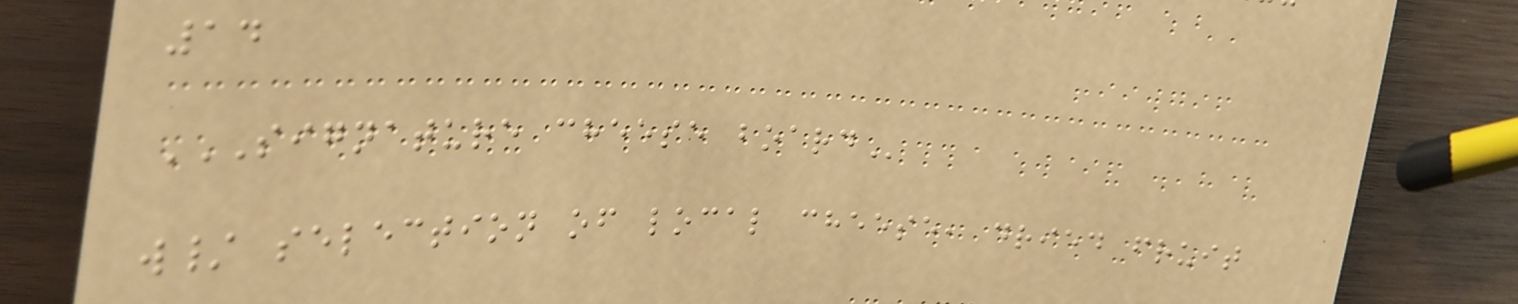14
SIGNATURE CHEESE BOARD
w/ selection of local cheese, dried fruit
